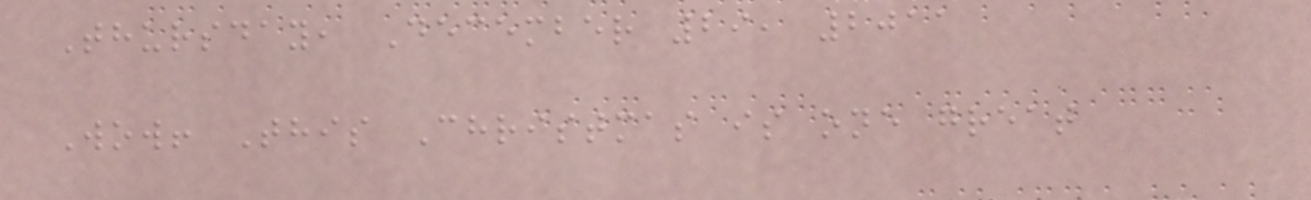Thursday, December 29, 2011
Wow! This Christmas is one great
